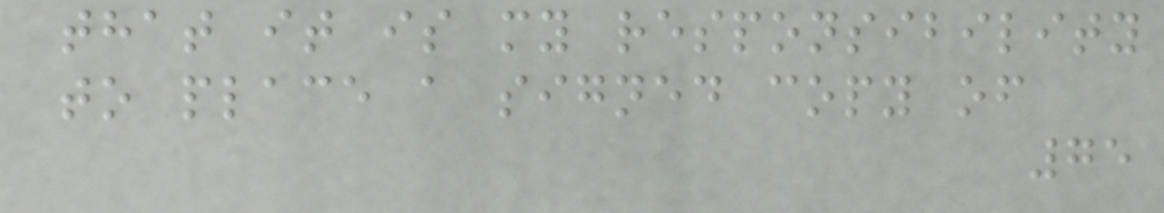that it is my responsibility
to place a signed copy of
75
